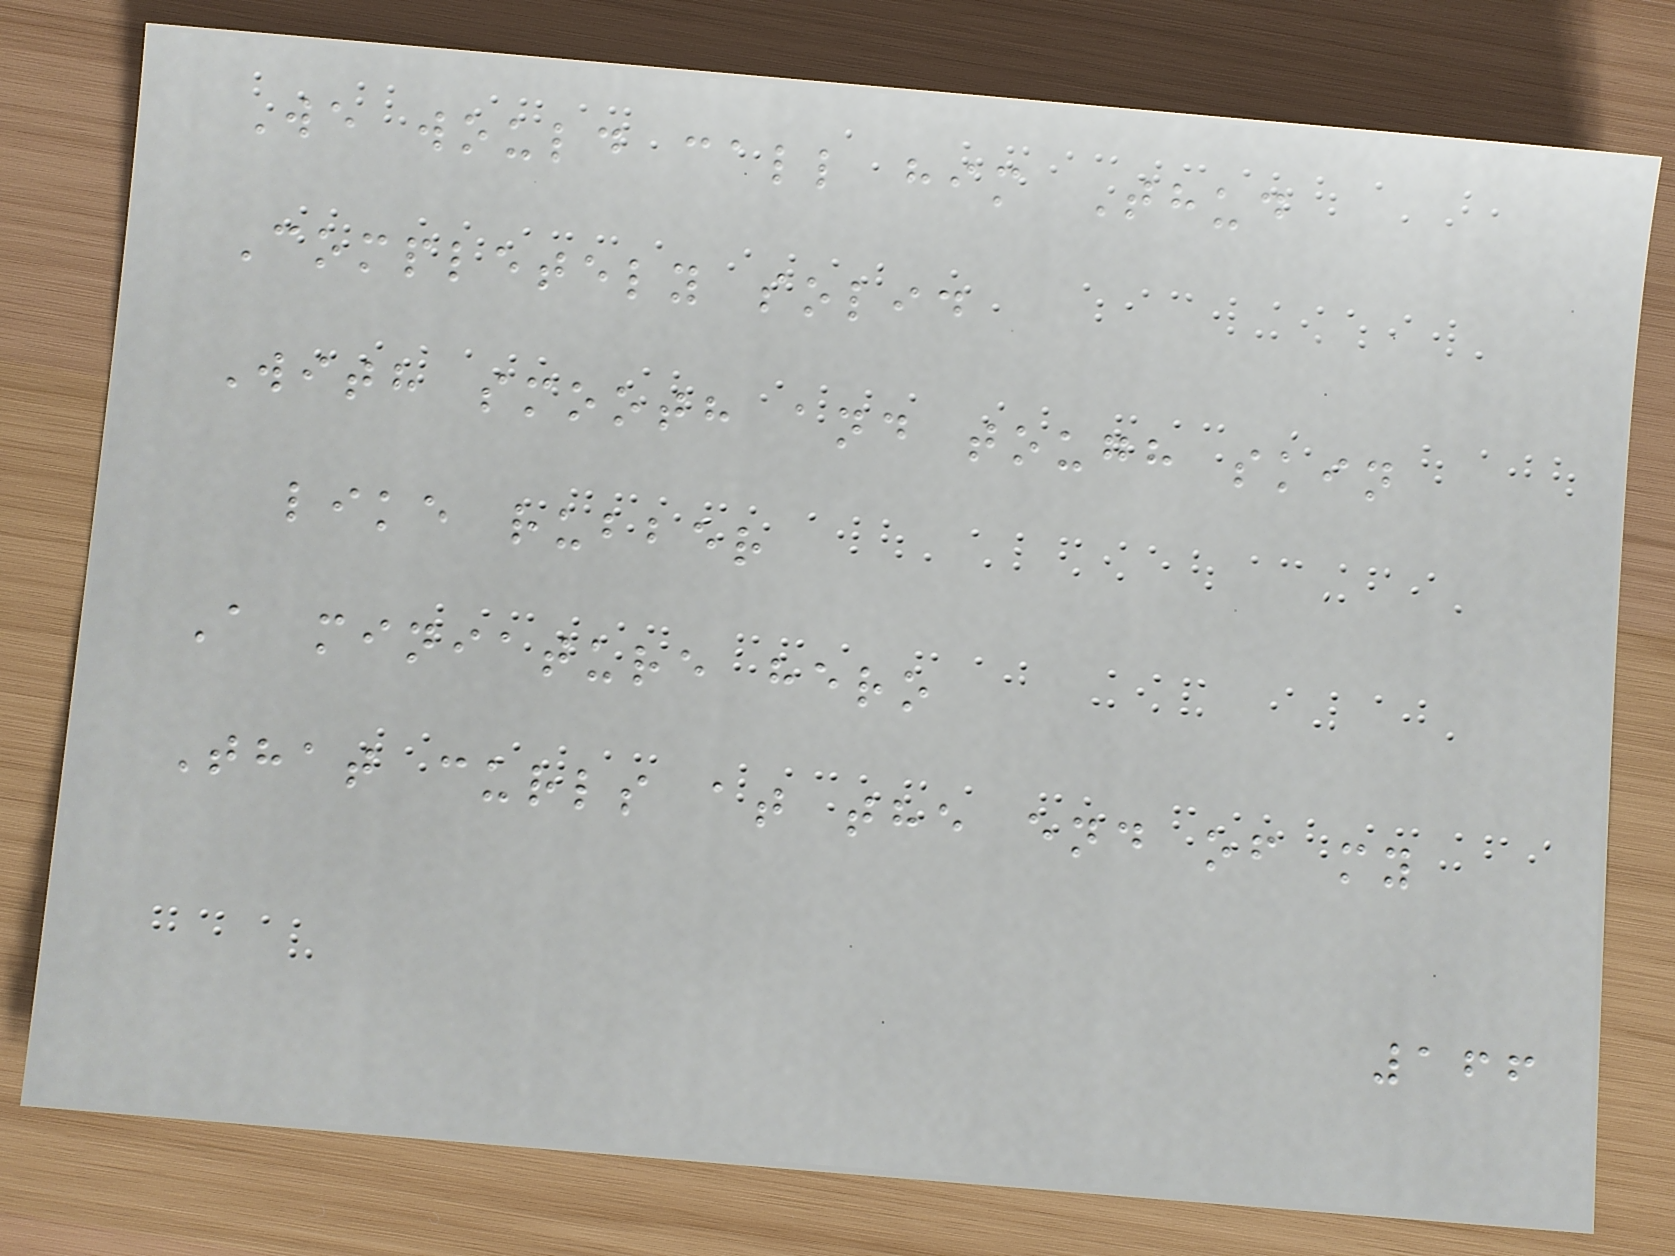We would call him Thud
Completely solid
With smooth and tough skin
like rubber
A miniature hero
That curls at the end of my
166
